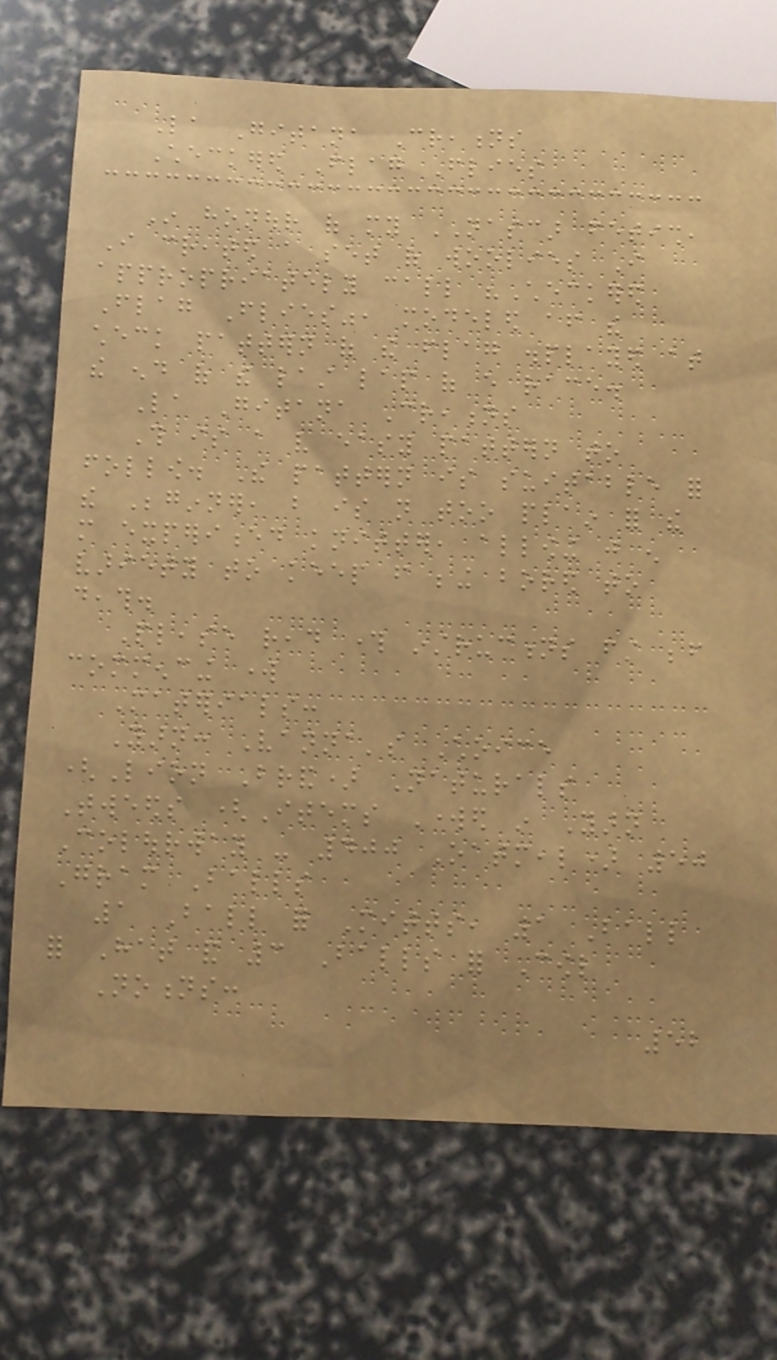La Gitana Creations
Checkered Flag Flies
In honour of my NASCAR fetish,
I created a set of woolies I
appropriately call "Checkered
Flag Flies", modeled after the
check pattern of the flag displayed at
the end of the last lap of every race.
La Gitana Creations
This is a very easy pattern to
follow. The pattern is suitable for
the Beginner, but is not too plain for the
more experienced knitter, allowing just enough
variety to keep from being bored to
death.
Please read through instructions first before
commencing work
Materials:
Yarn: Vanna's Choice
(Lion Brand) Naturals
Tweeds (Items Worked in Yarn
Colourway - 400 Oatmeal) 50
Gram Balls
1 Ball for Mitts, 1 Ball
for Hat and 3 Balls for Cowl
Notions:
52
